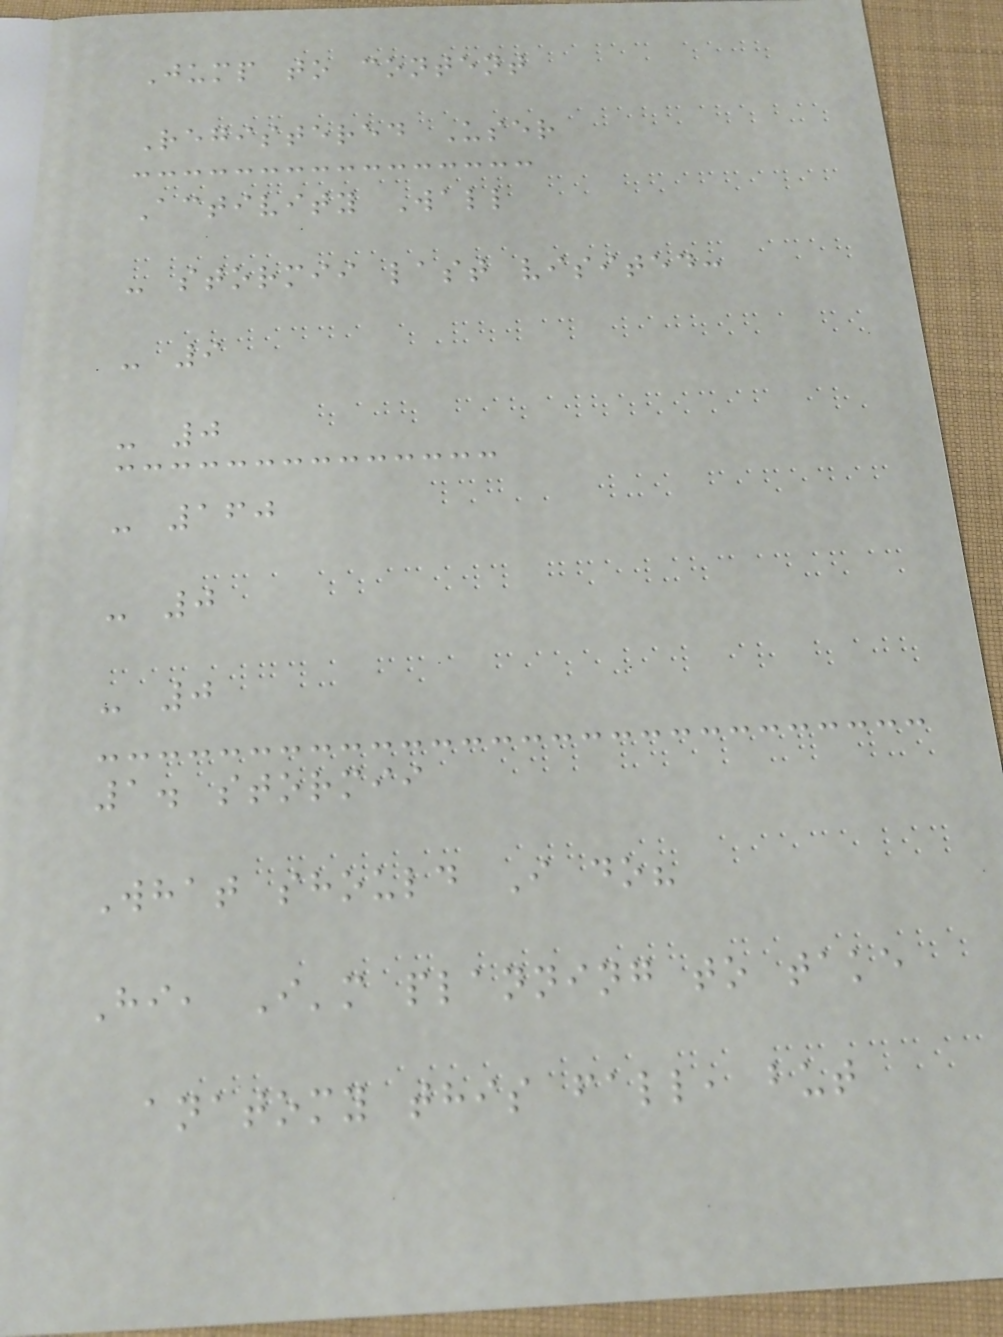Jump to content
Registered User
Activity Wall
- stormii last visited:
- 9
- 0
- 160
- 0
- 0
1. stormii
What should I do?
Hi, I'm planning to take
anatomy this fall, but
